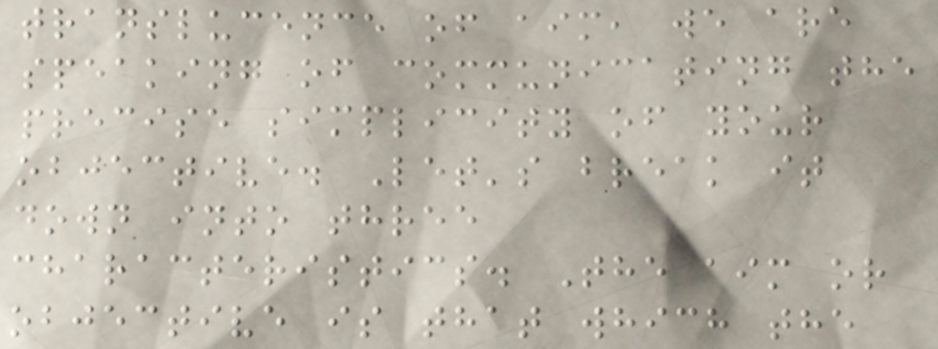translucence of aim, we are
speaking of communicating the
precise simplicity of your
objective. Let's break it
down into three
characteristics. The aim or
objective is that which the
